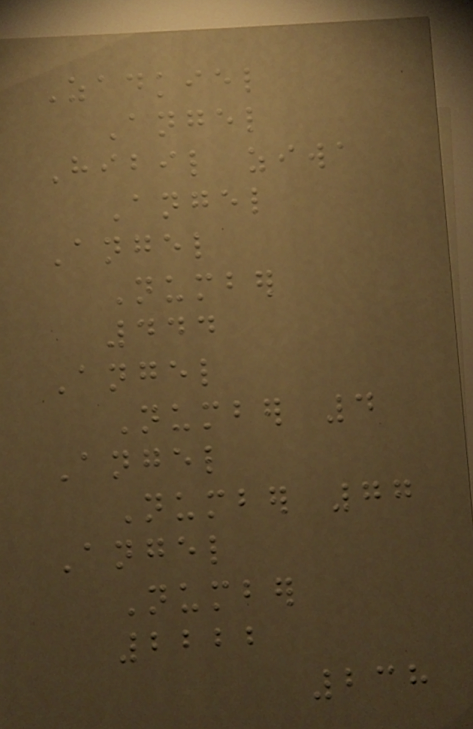Zadkiel
Angel
Hibil ziwa
Angel
Angel
Number
444
Angel
Number 4
Angel
Number 77
Angel
Number
2222
238
